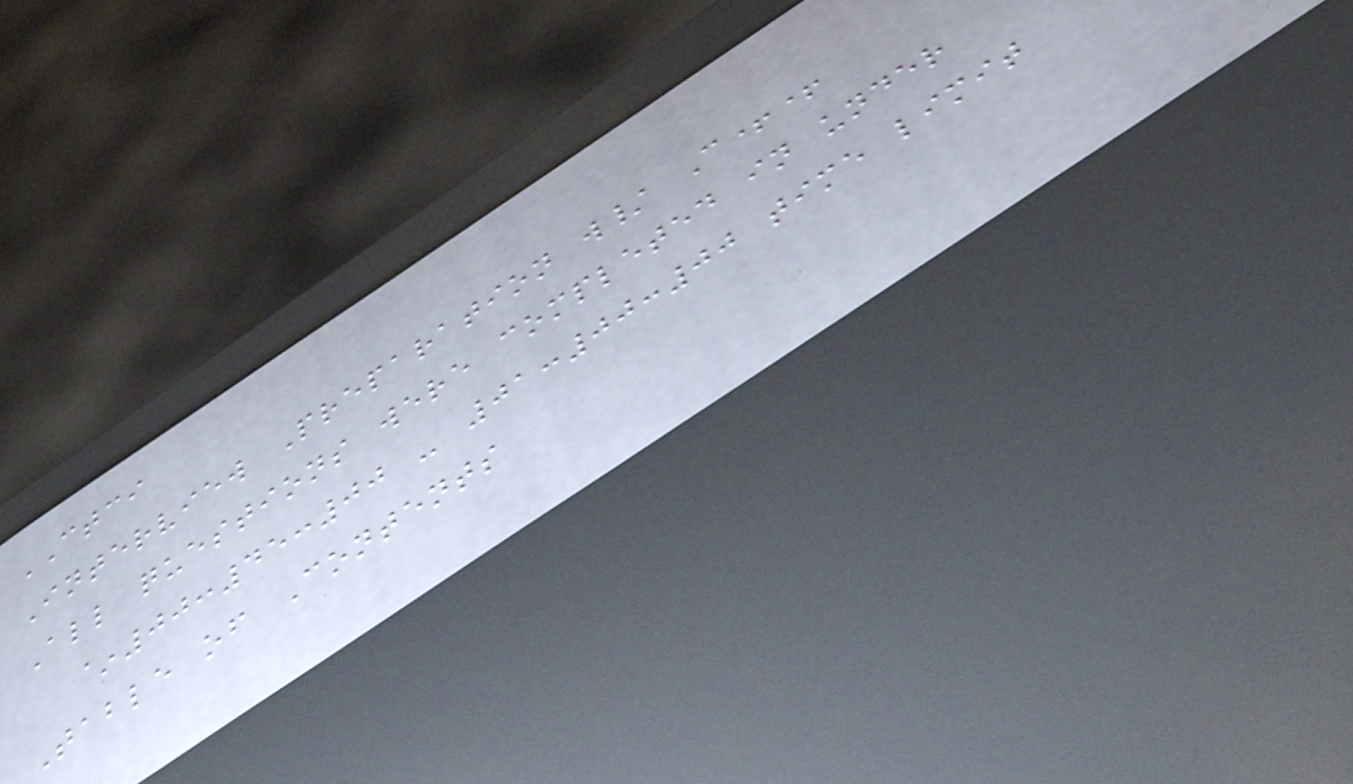CTCI
Interview Preparation w/ C++
All questions were completed in under
~00:45:00 - 01:00:00 time limit
Table of Contents
